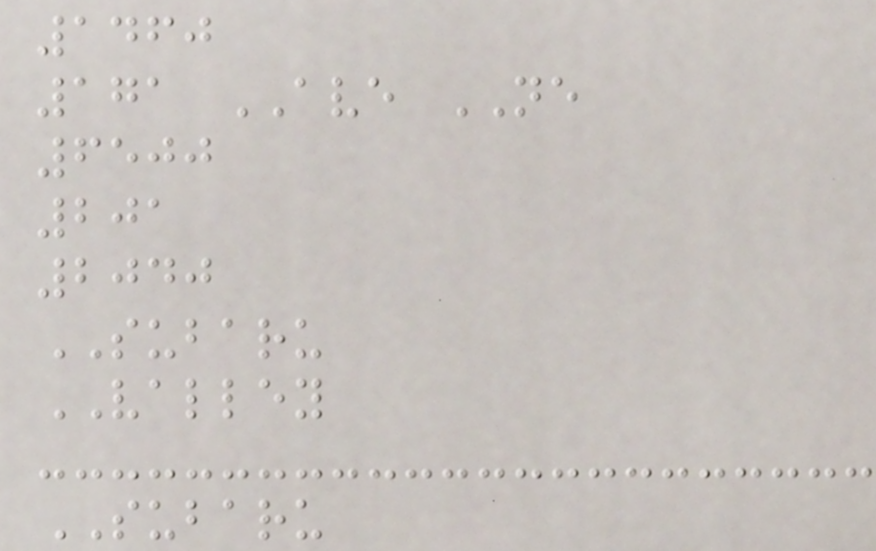1460
171 AVE NE
6500
201
2040
SUBARU
VALLEY
SUBARU
